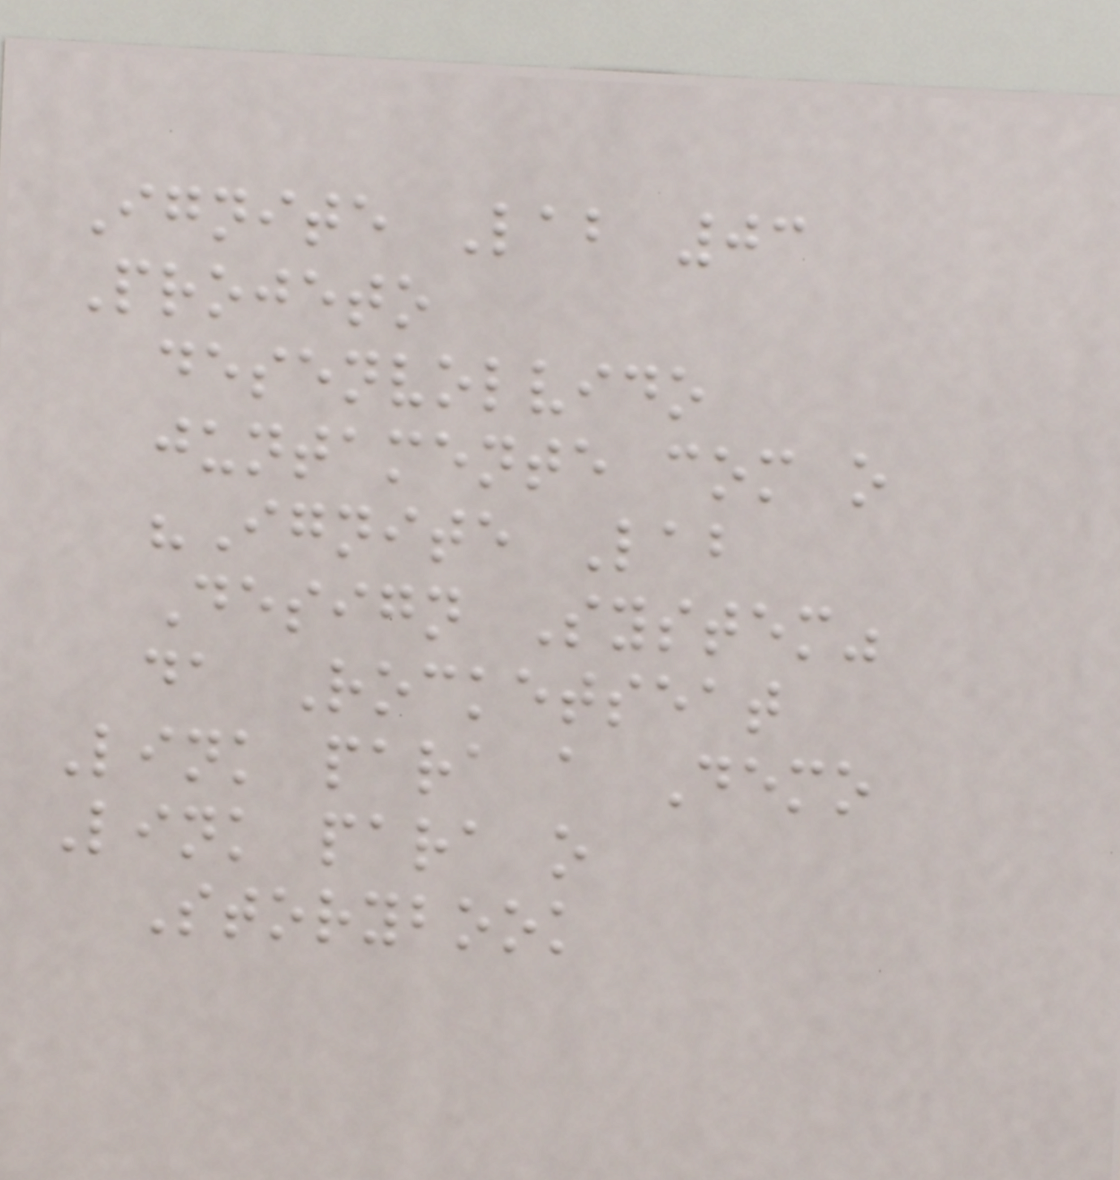Ignite Lab 03
Projeto
desenvolvido
juntamente com o
"Ignite Lab
Design System"
da Rocketseat
Link para a Demo
Link para o
Storybook
